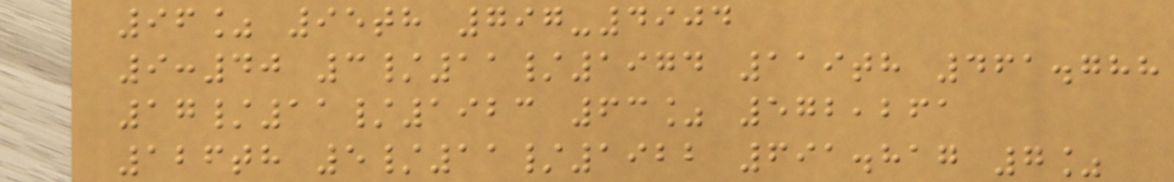96% 95th 797-4904
9:40 3/11/1974 119th 461.788
17/11/1923 63% 572,261
126th 5/11/1922 691.817 7%
